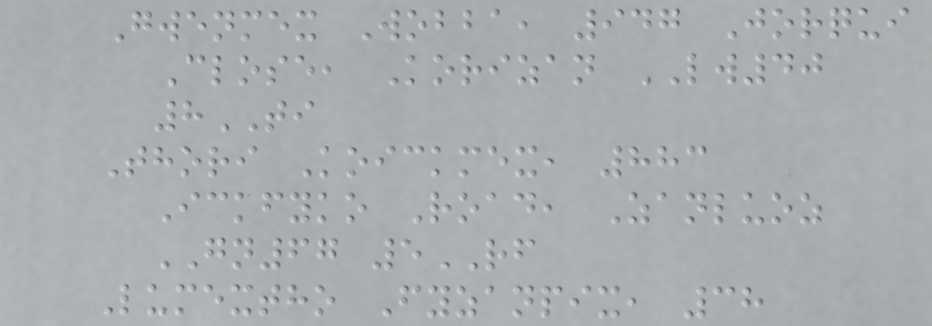Gwenmex Wobba, 947 Jorqui
Close, Korizan LW40
8TI
Thori Koickmex, 883
Ickfyko Road, Zanluoz
GN67 5RF
Lumextho Fyzanpix, 38
